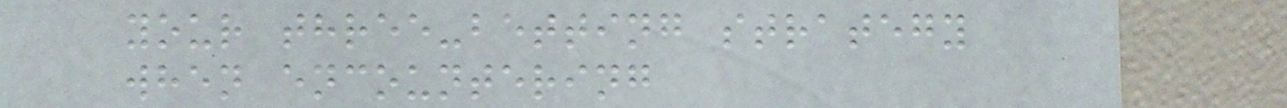your three-betting strategy
when encountering
